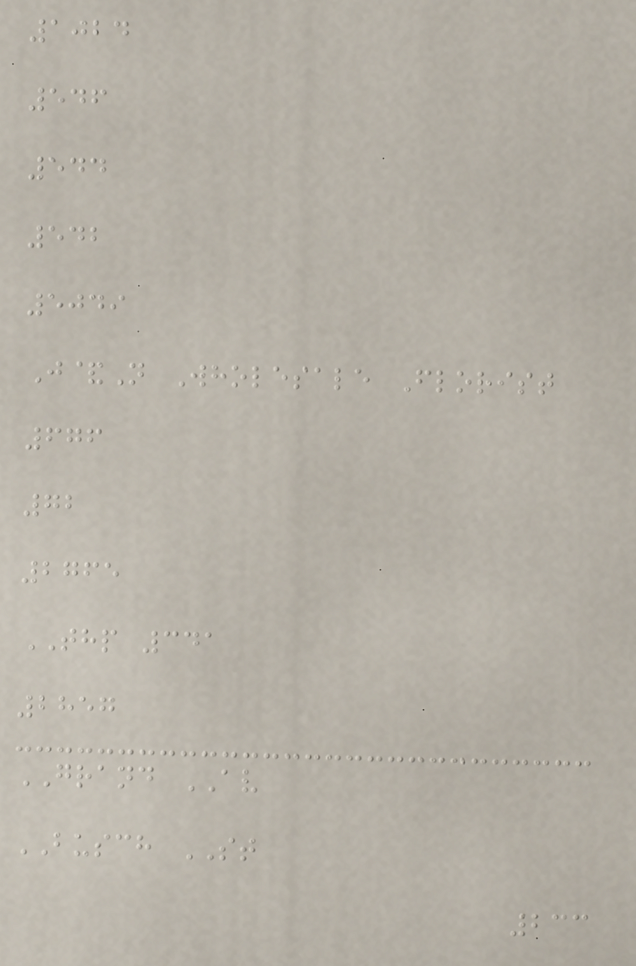1024
546
544
542
5049
J&N Wholesale Florist
676
72
2765
THP 341
2857
GRAND AV
BUSCH ST
233
